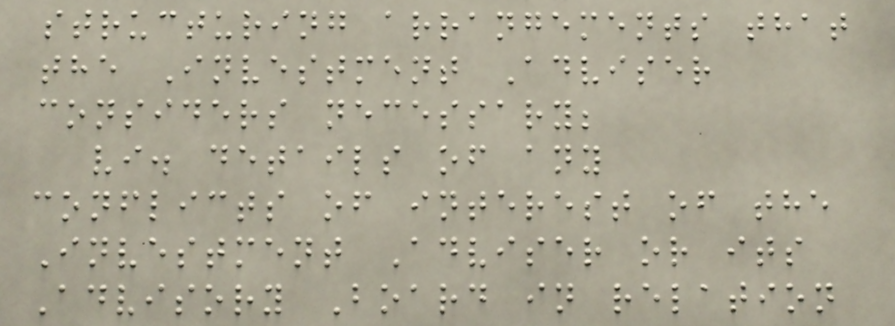structuring arrangements that
the Investment Adviser
considers necessary;
vi. details of any
conflicts of interest of the
Investment Adviser or its
Advisory Board in relation
